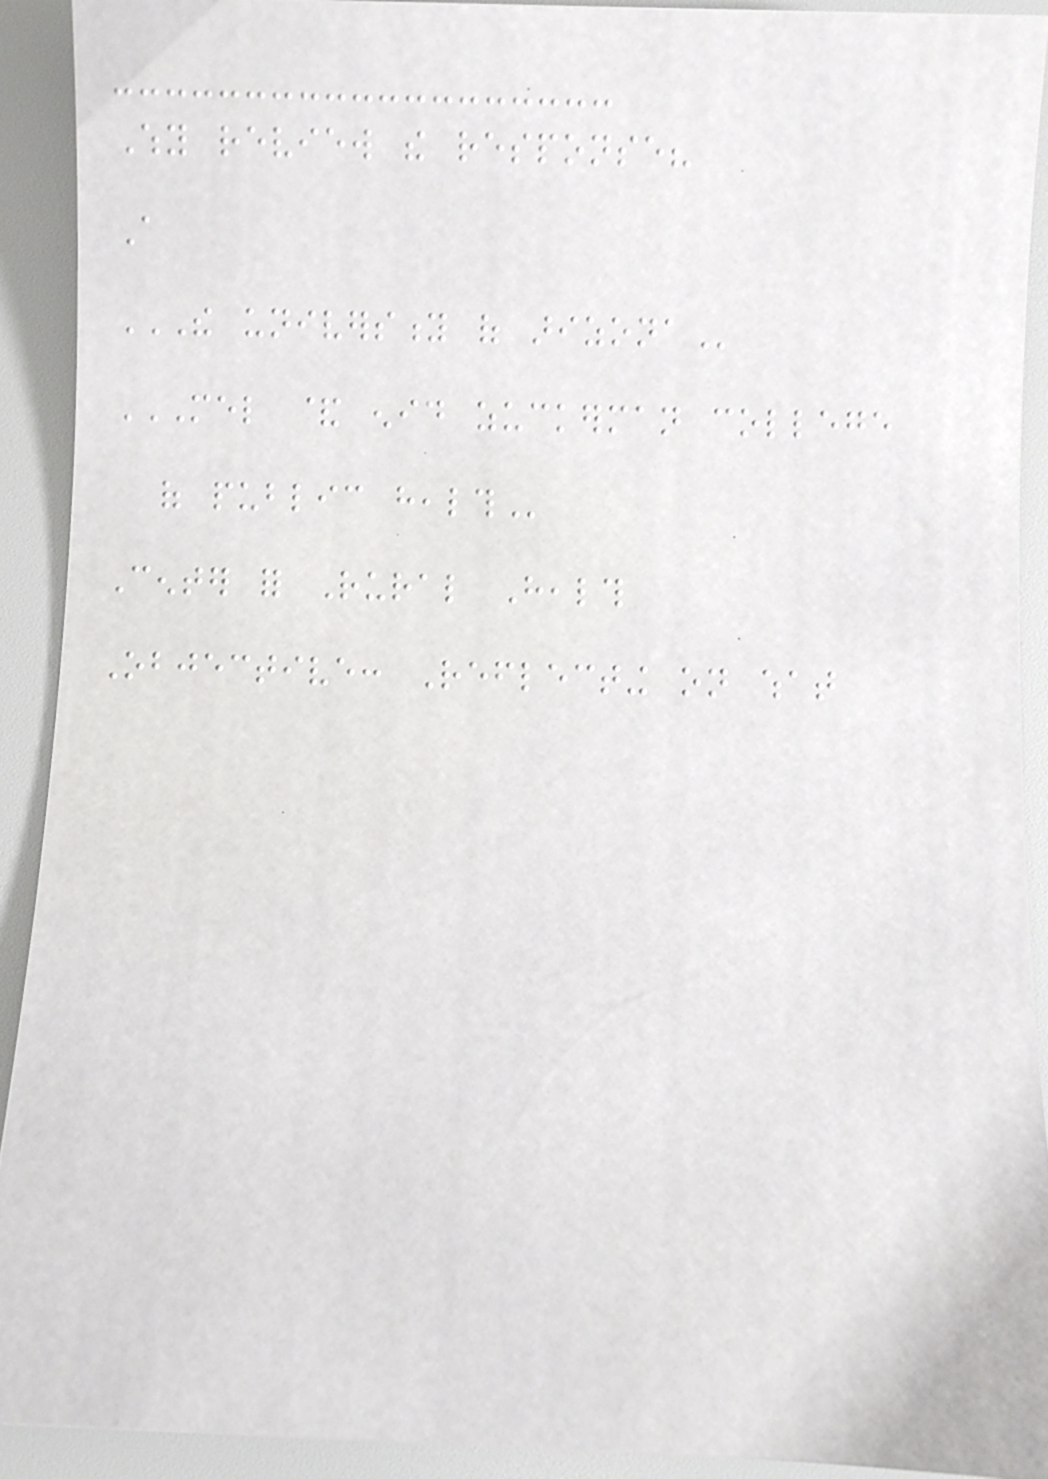Why review the response?
A
THE UNIVERSITY OF ARIZONA
MEL & ENID ZUCKERMAN COLLEGE
OF PUBLIC HEALTH
Center for Rural Health
Objective: Reflecting on what
